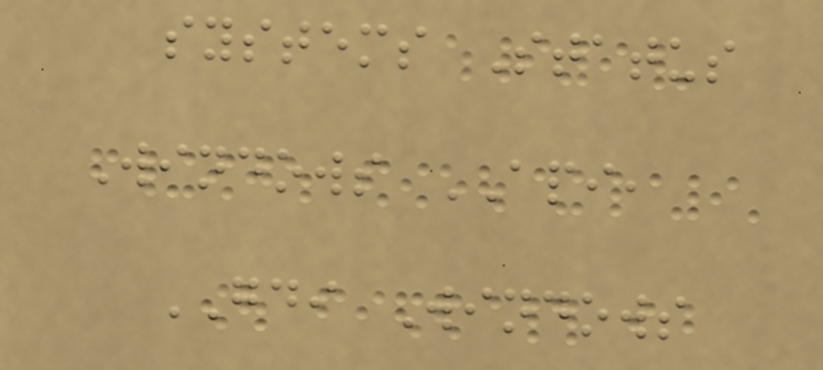systems Status
Windows API,
GDI Windows
